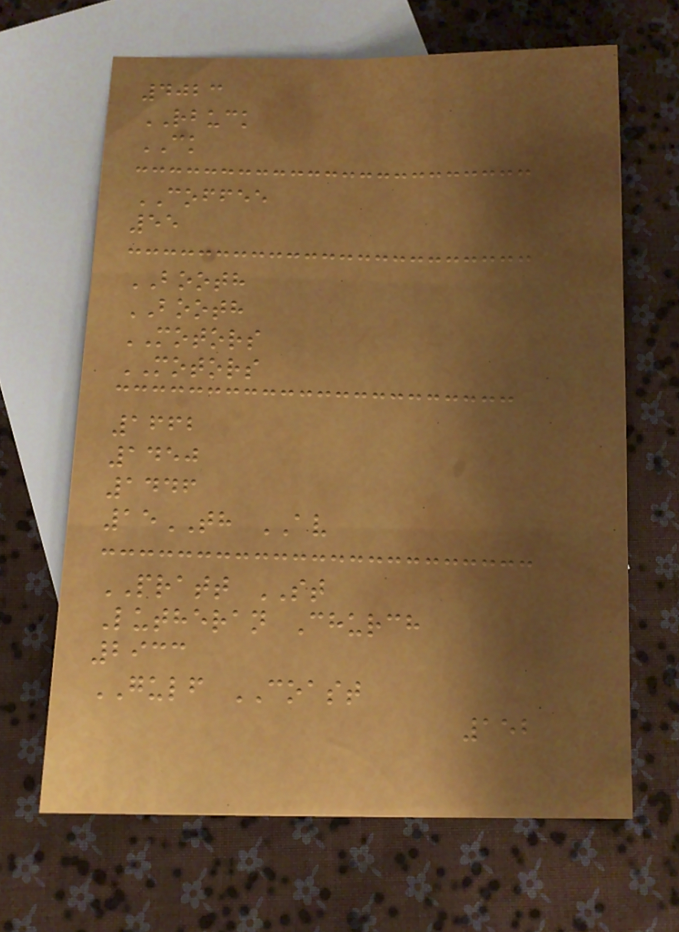4023
RBUCK
CK
COFFEE
55
BOOTH
BOOTH
MOTORS
MOTORS
1662
1450
1446
15TH AV
PRATT ST
Lutheran Church
2933
GULF COAST
152
